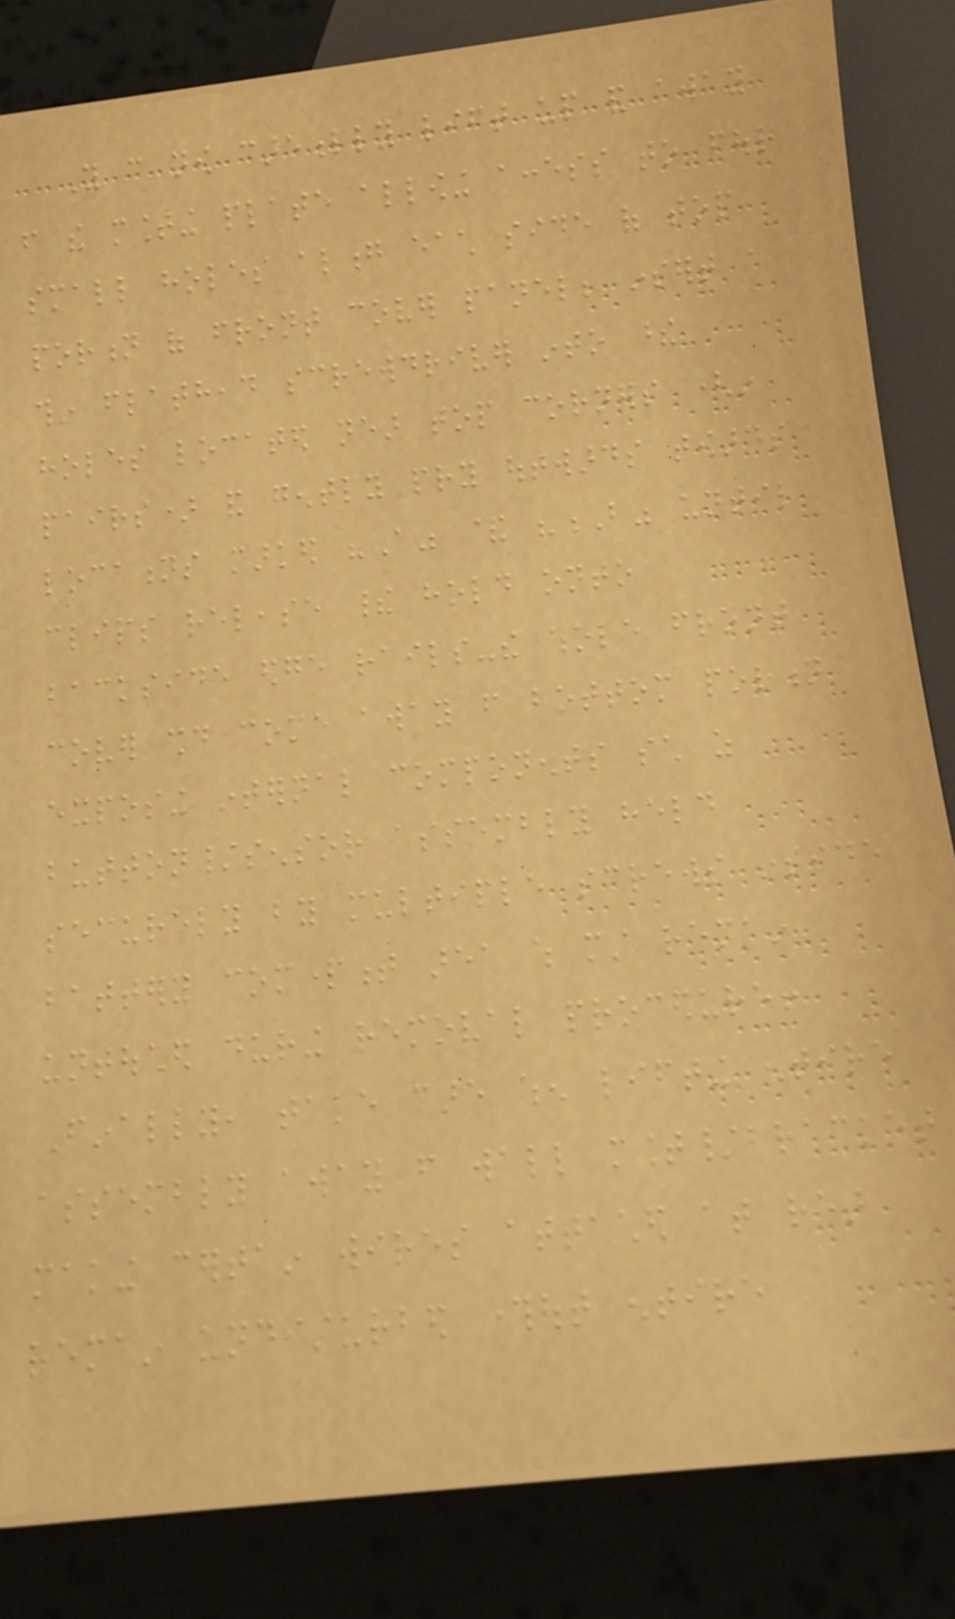You can now carefully lift up and away
from the mounting plate allowing access to four
small holes along each side of top
portion of front cover panel; insert a
thin flathead screwdriver into these
holes located near top corners (in
pairs) and gently pry outwards towards
locations marked "A" & "B" until
clips release their hold onto
backside edge rails-the whole front
cover should come away from bottom portion
exposing internal components such as
button/sensor assembly held
securely by multiple screws inside
battery compartment area which must remain
untouched during removal procedure!
Finally, take care when lifting entire
assembly away from wall mount/bracket
making certain wires attached at rear
remain undisturbed throughout entire
